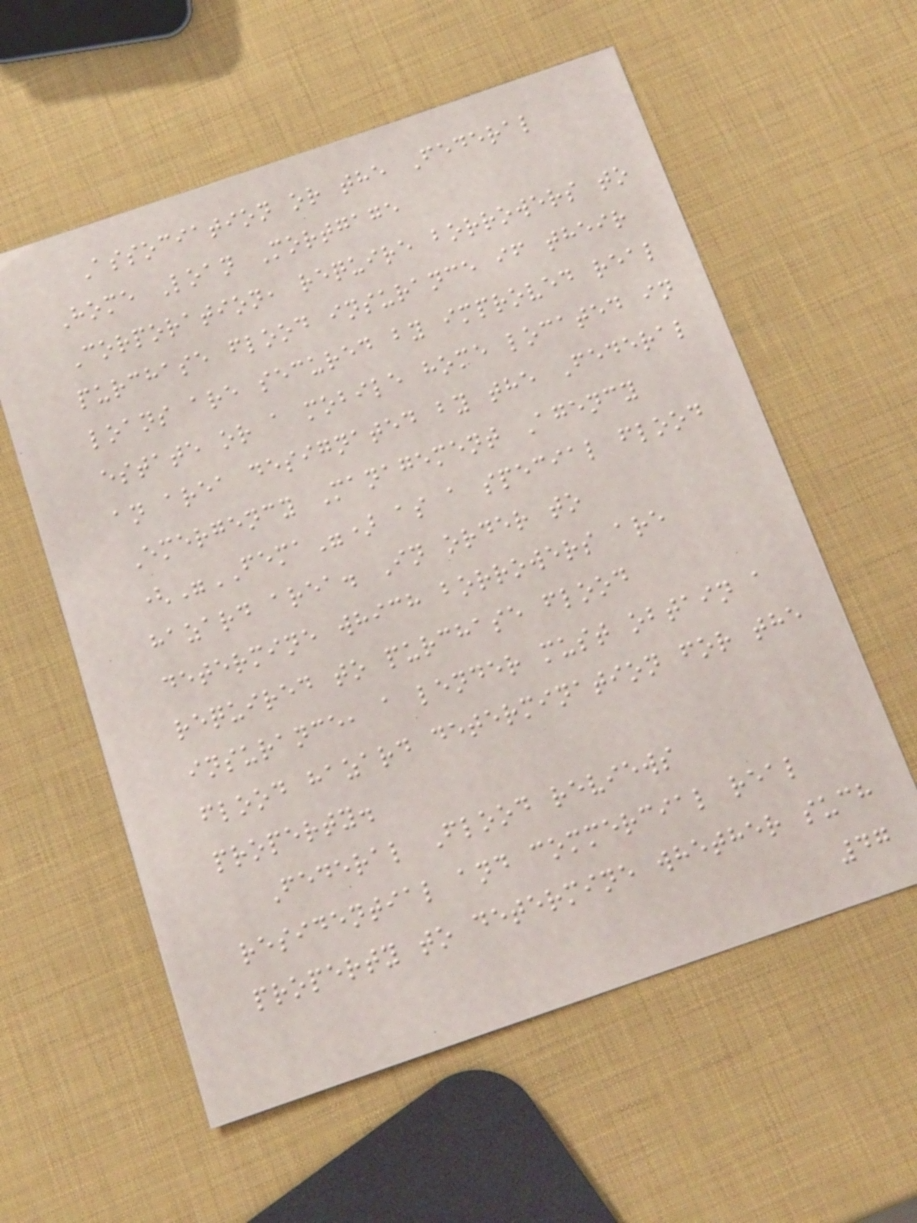Association or the Federal
Home Loan Mortgage
Corporation, require borrowers to
purchase flood insurance if their
loans are secured by improved real
estate or a mobile home located in
an area designated by the Federal
Emergency Management Agency
("FEMA") as a special flood
hazard area. In order to
determine which borrowers are
required to purchase flood
insurance, a lender must obtain a
flood hazard determination for the
property.
Federal Flood reviews
residential and commercial real
property to determine whether such
47
